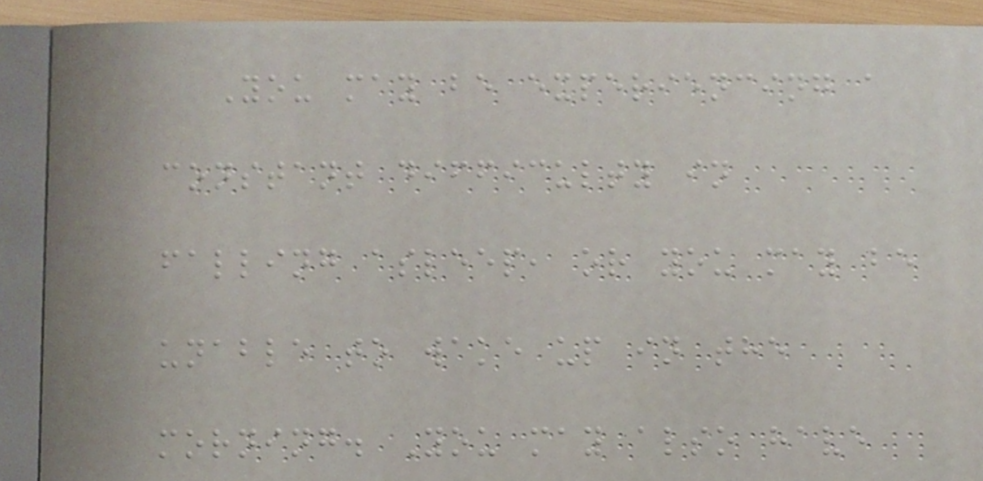You may be experiencing a
constant difficulty in
falling asleep, or you may be
unable to wake up in the
morning. You may also have
